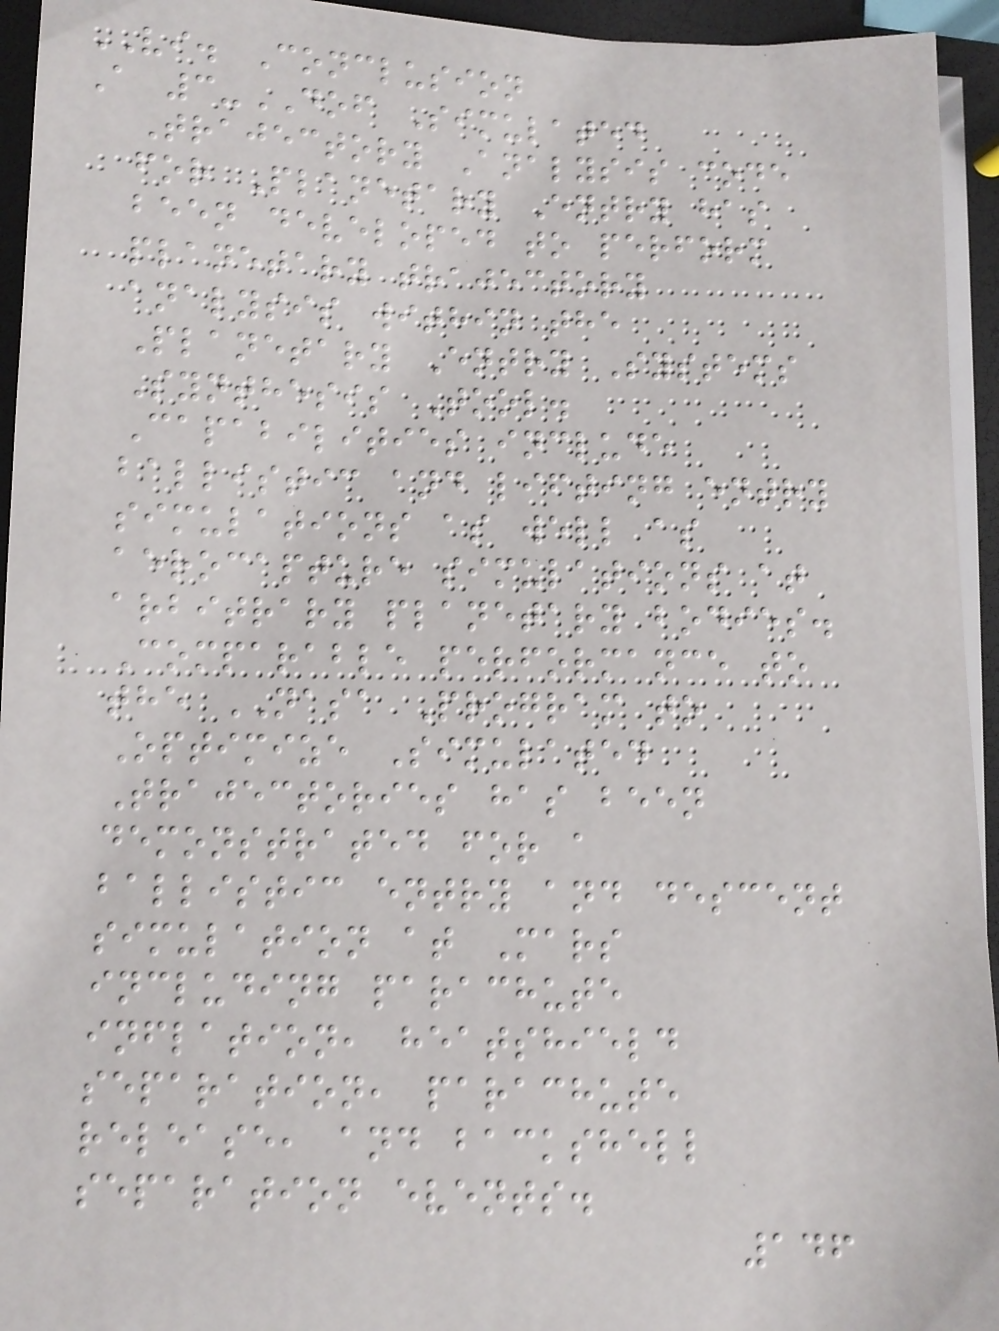VI. Conclusion
A 3-DOF Simulated
Trajectory Analysis code
for Planetary Entry has
been developed to perform
planetary trajectory
analysis within the
Planetary Entry Systems
Synthesis Tool.
Capabilities include
ballistic and lifting entry
simulations as well as
aerocapture simulations at
arbitrary planetary bodies.
Comparable performance to
the NASA Program to
Optimize Simulated
Trajectories has been
demonstrated for a
ballistic entry and descent
simulation at Mars
including parachute
inflation, heatshield
separation, parachute
release, and backshell
separation events.
146
